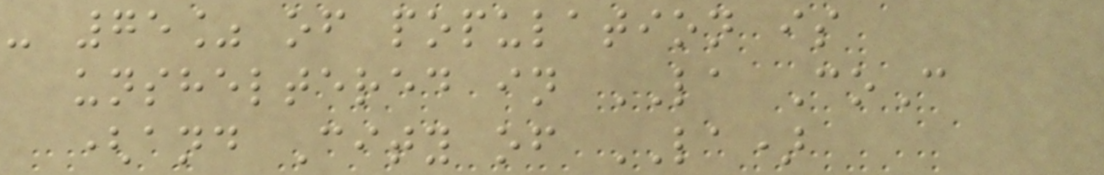- 75% of population is
unsheltered in LA CoC
(and City of LA)
